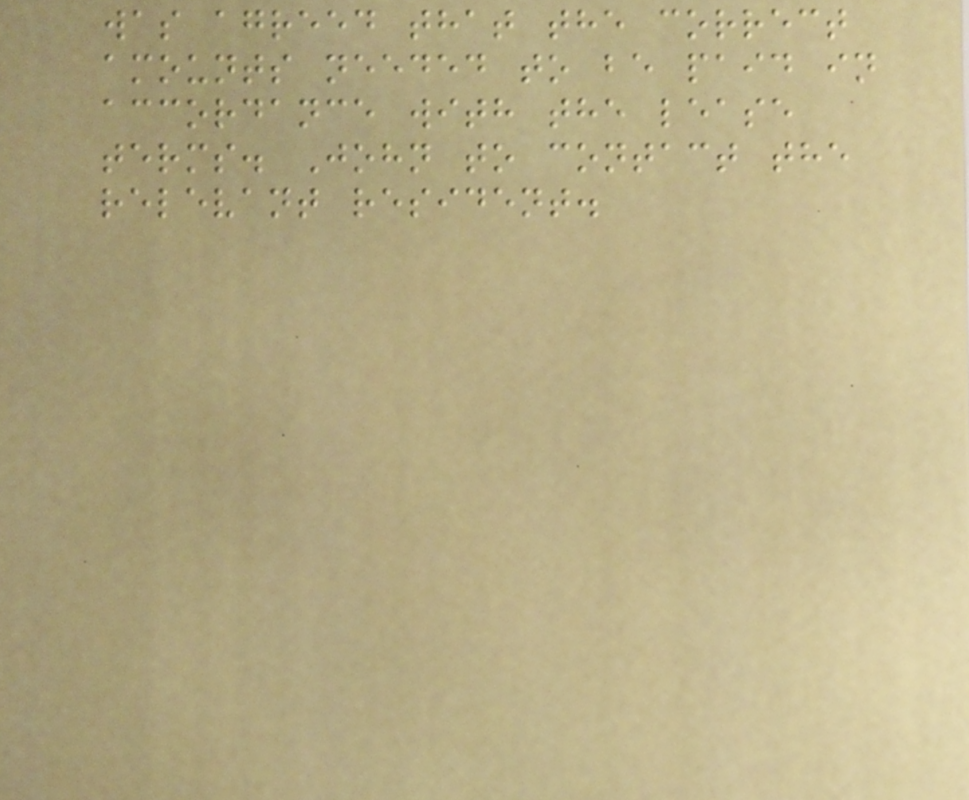was agreed that the correct
amounts needed to be paid in
accordance with the lease
terms. John to contact the
relevant resident.
